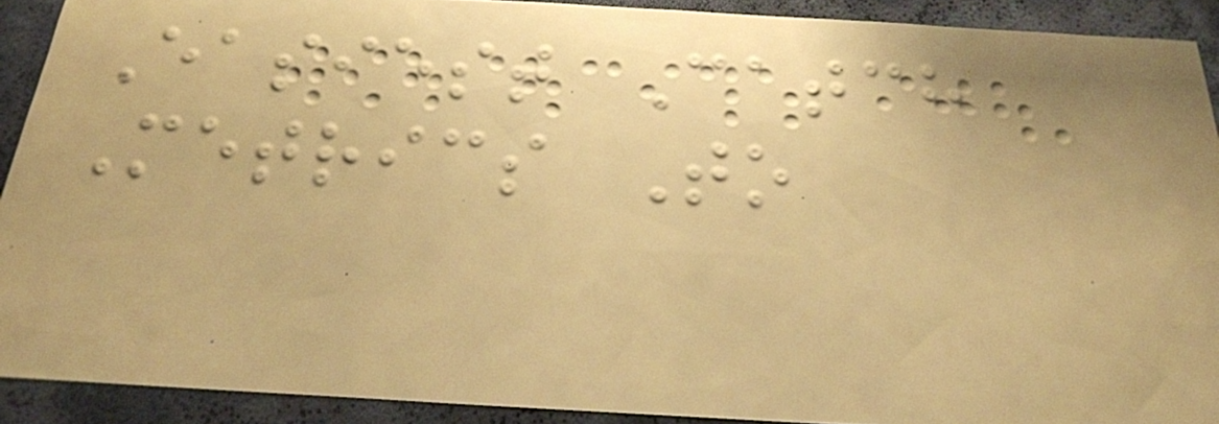Easiest Catch
Metrics To
